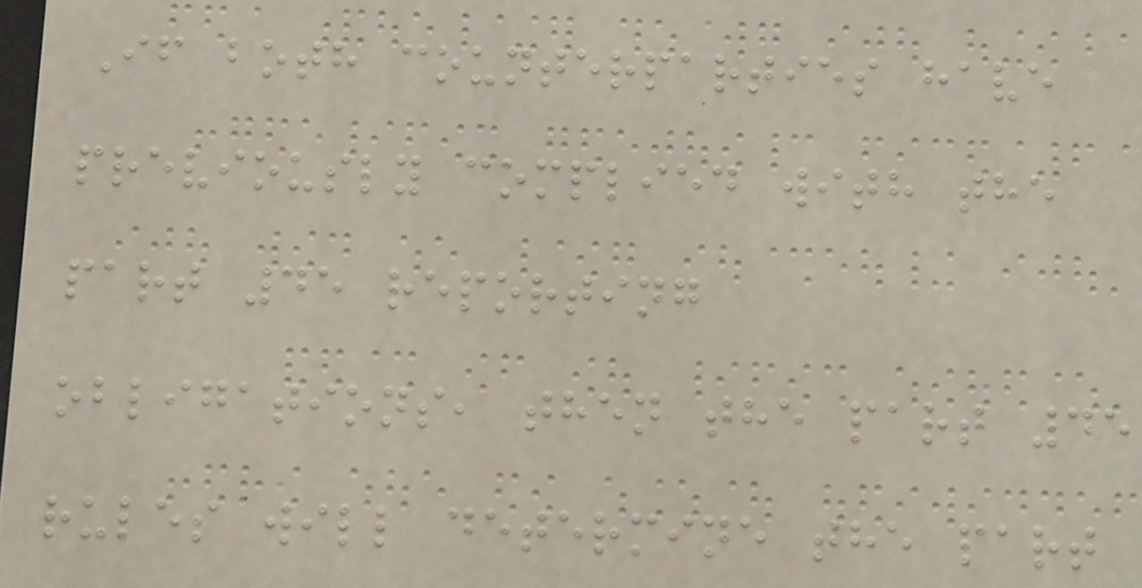If both counterparties have
previously complied with the
part 45 reporting
obligations, then the part 45
rules will determine the part
